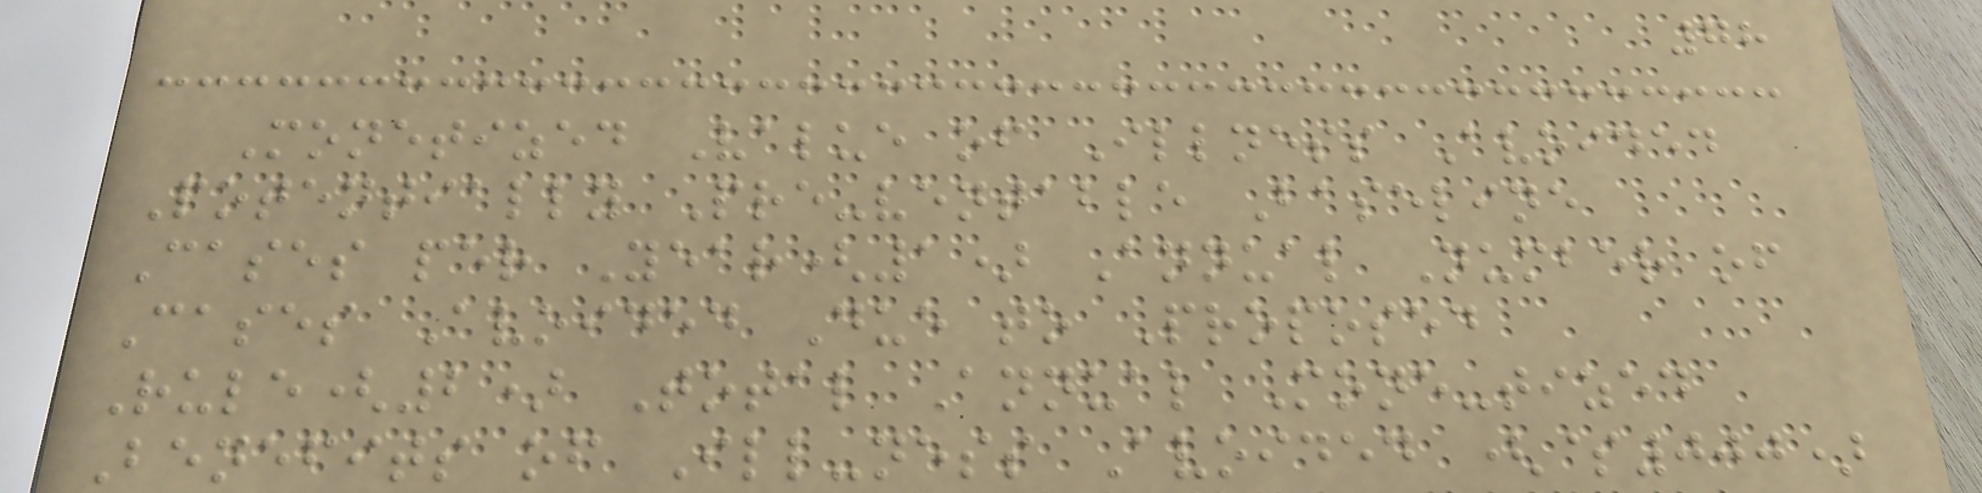78
Monetized Value of Illness Avoided
Potentially Pre-ventable Baseline
Cases per Year(1) Annual Number of
Cases Avoided Due to Proposed
Rule(2) Total Annual Mone-tized
Benefits of Ill-ness Avoided ($000)
